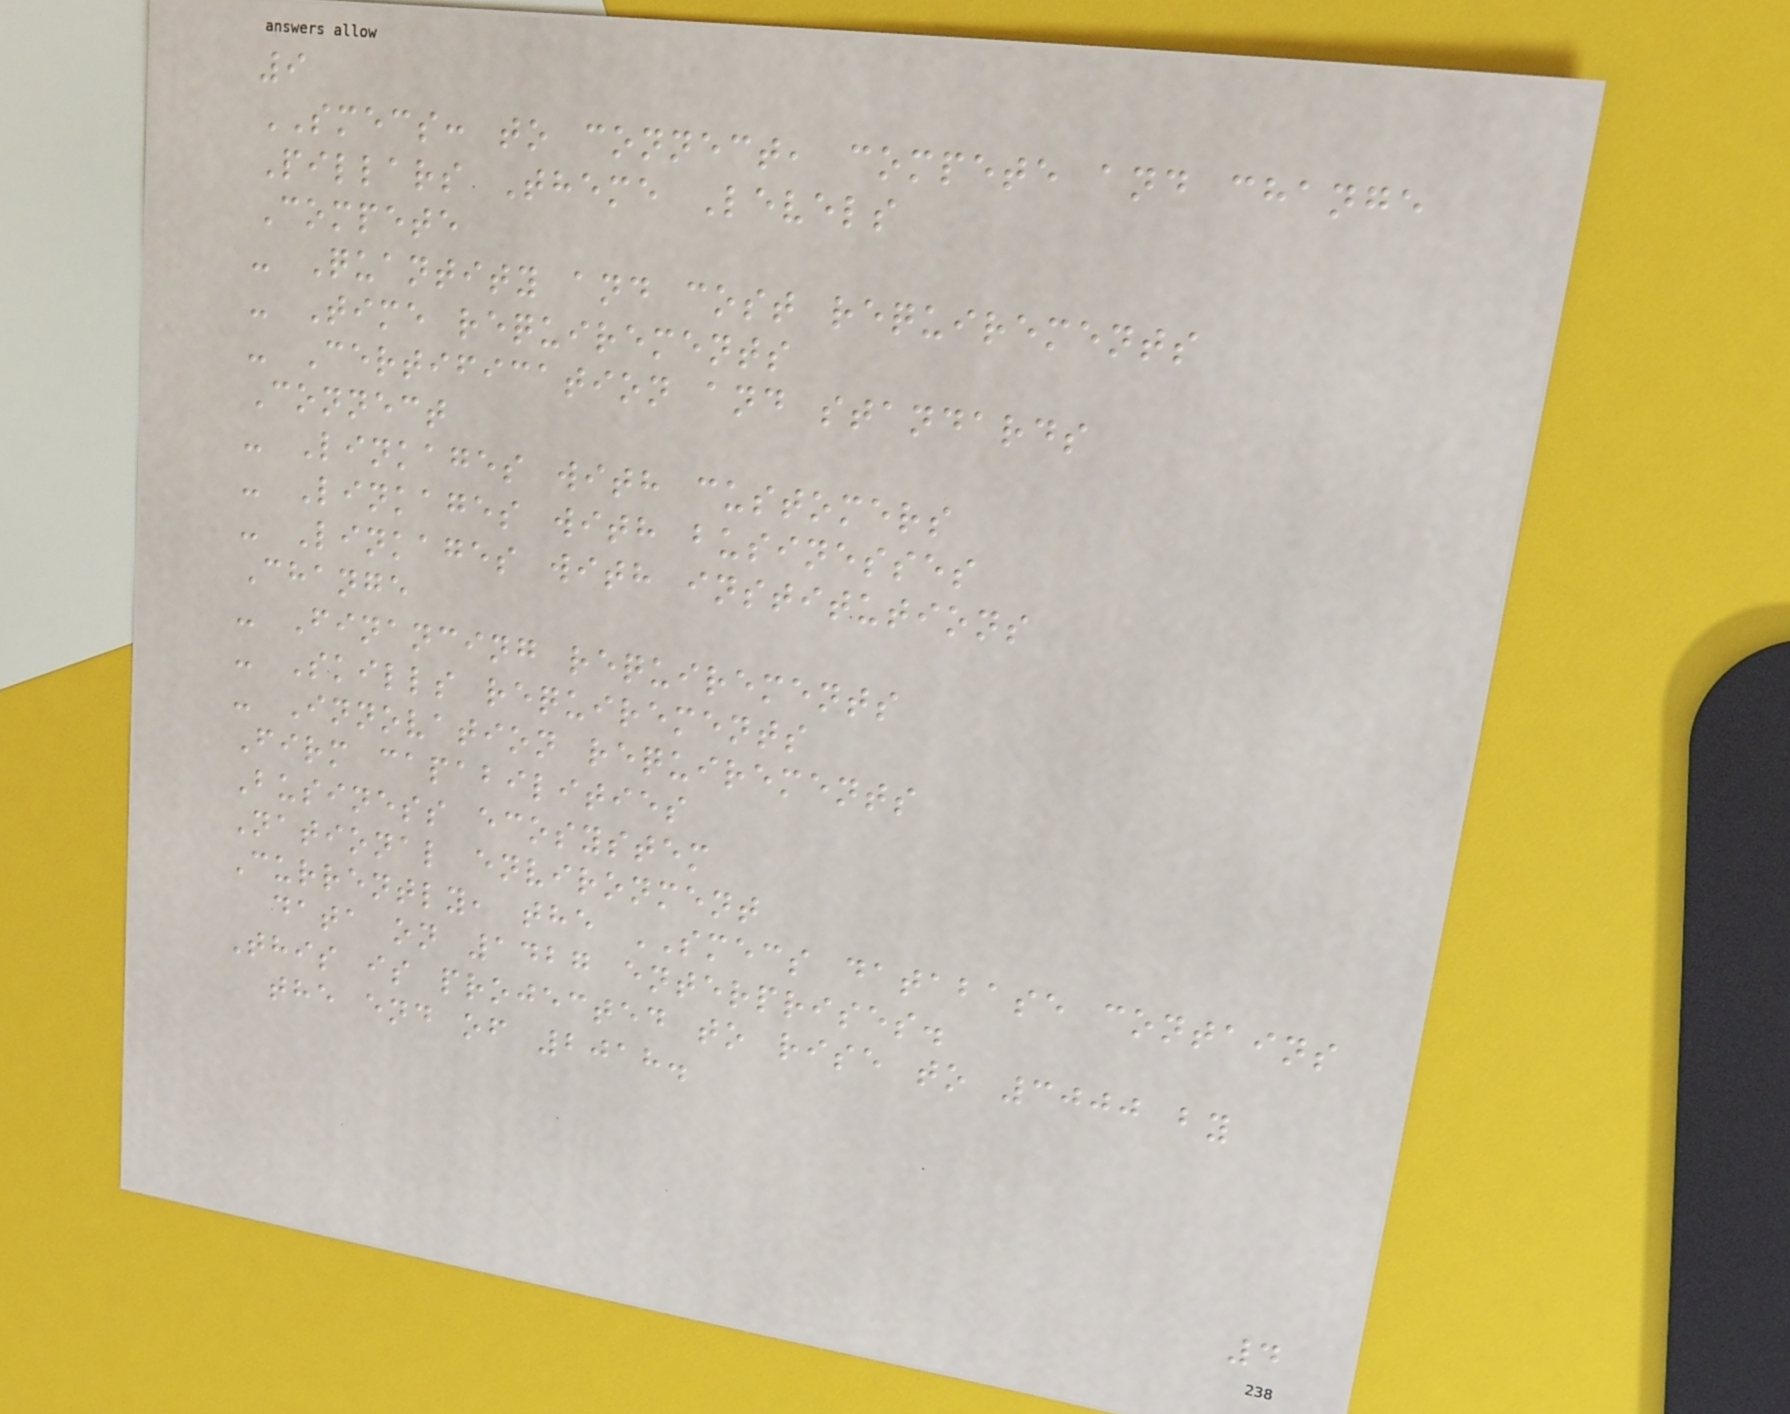9
SMECS: to connect, compete and change
Pillars Theme Levels
Compete
- Quantity and cost requirements
- Time requirements
- Certification and standards
Connect
- Linkages with customers
- Linkages with businesses
- Linkages with institutions
Change
- Financing requirements
- Skills requirements
- Innovation requirements
Firm capabilities
Business ecosystem
National environment
Currently, the SMECS database contains
data on 1427 enterprises.
This is projected to rise to 3000 by
the end of 2018.
4
